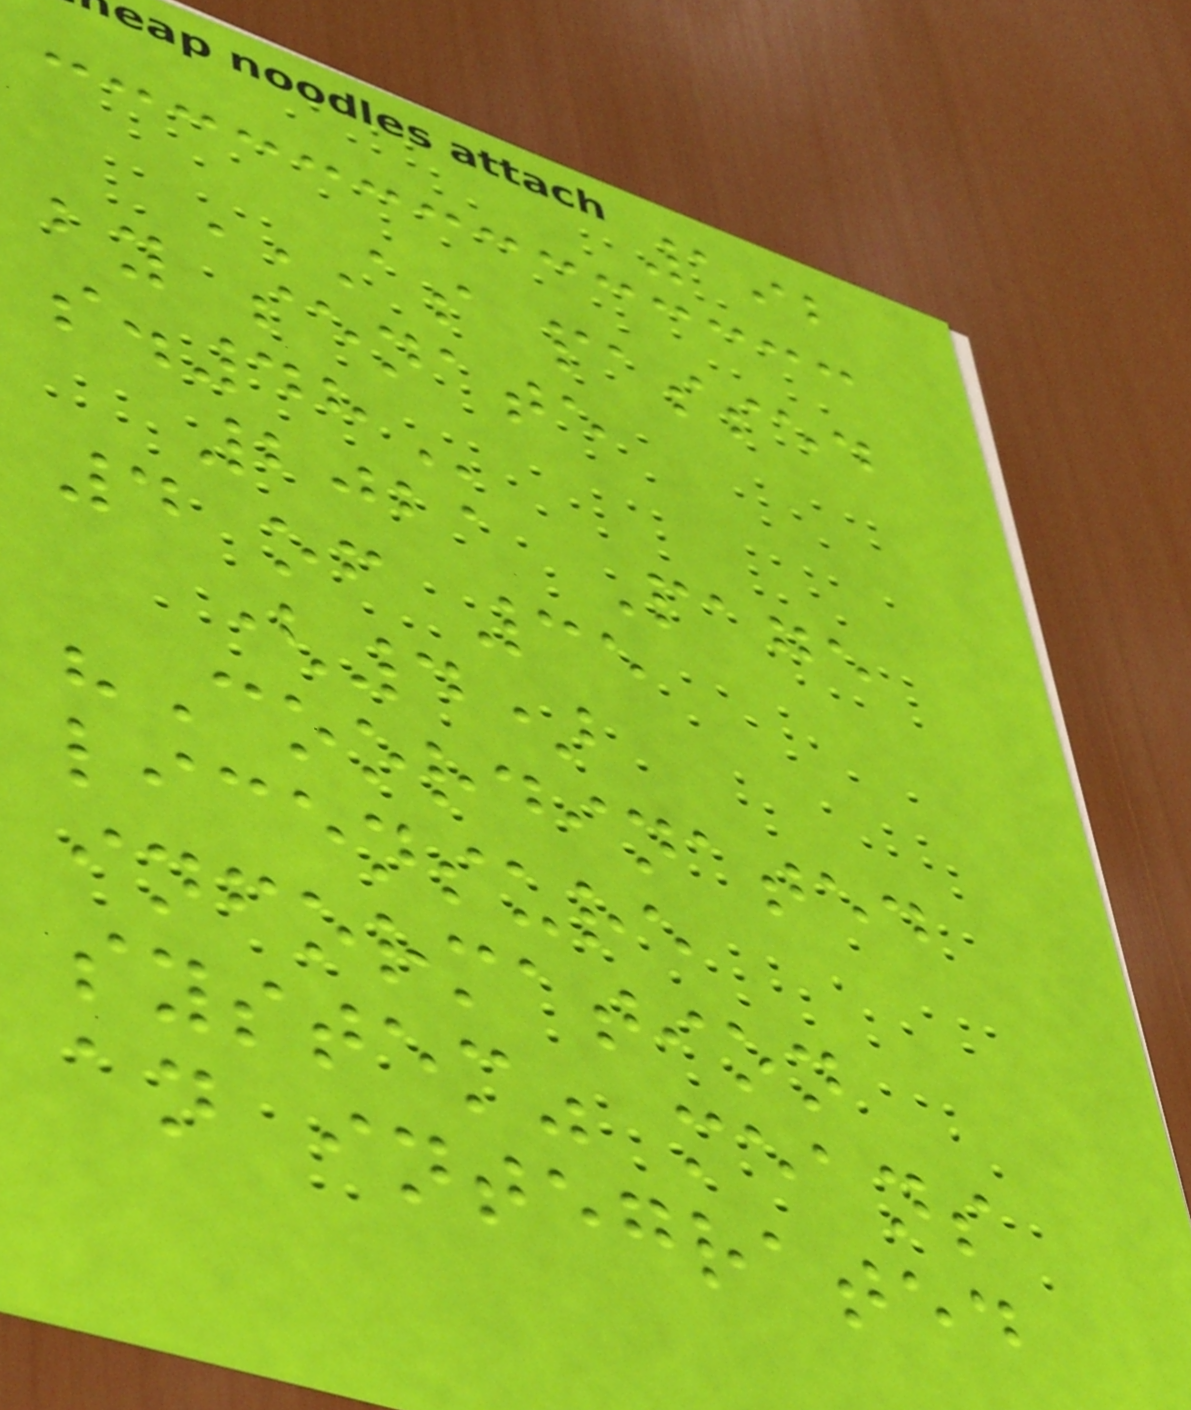192
AS PASSED
BY SENATE
S.48
2021 Page
4 of 35
(4)
"Coordinated
licensure
information
system" means
an integrated
